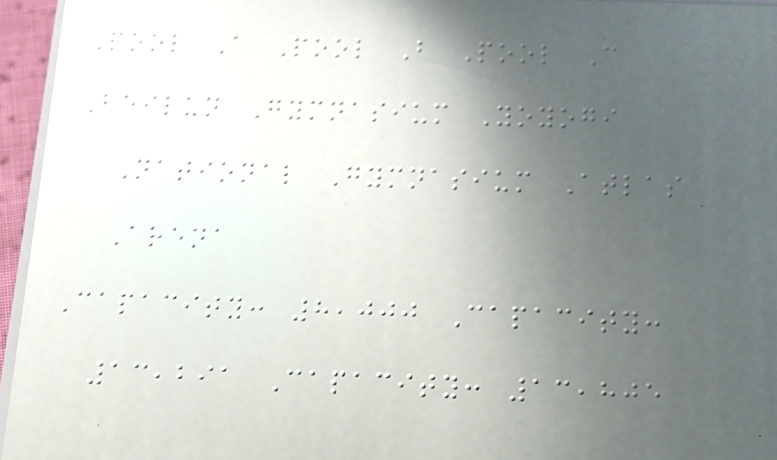Pool A Pool B Pool C
Beilun Gymnasium Yoyogi
National Gymnasium Atlas
Arena
Capacity: 8,000 Capacity:
13,291 Capacity: 13,805
